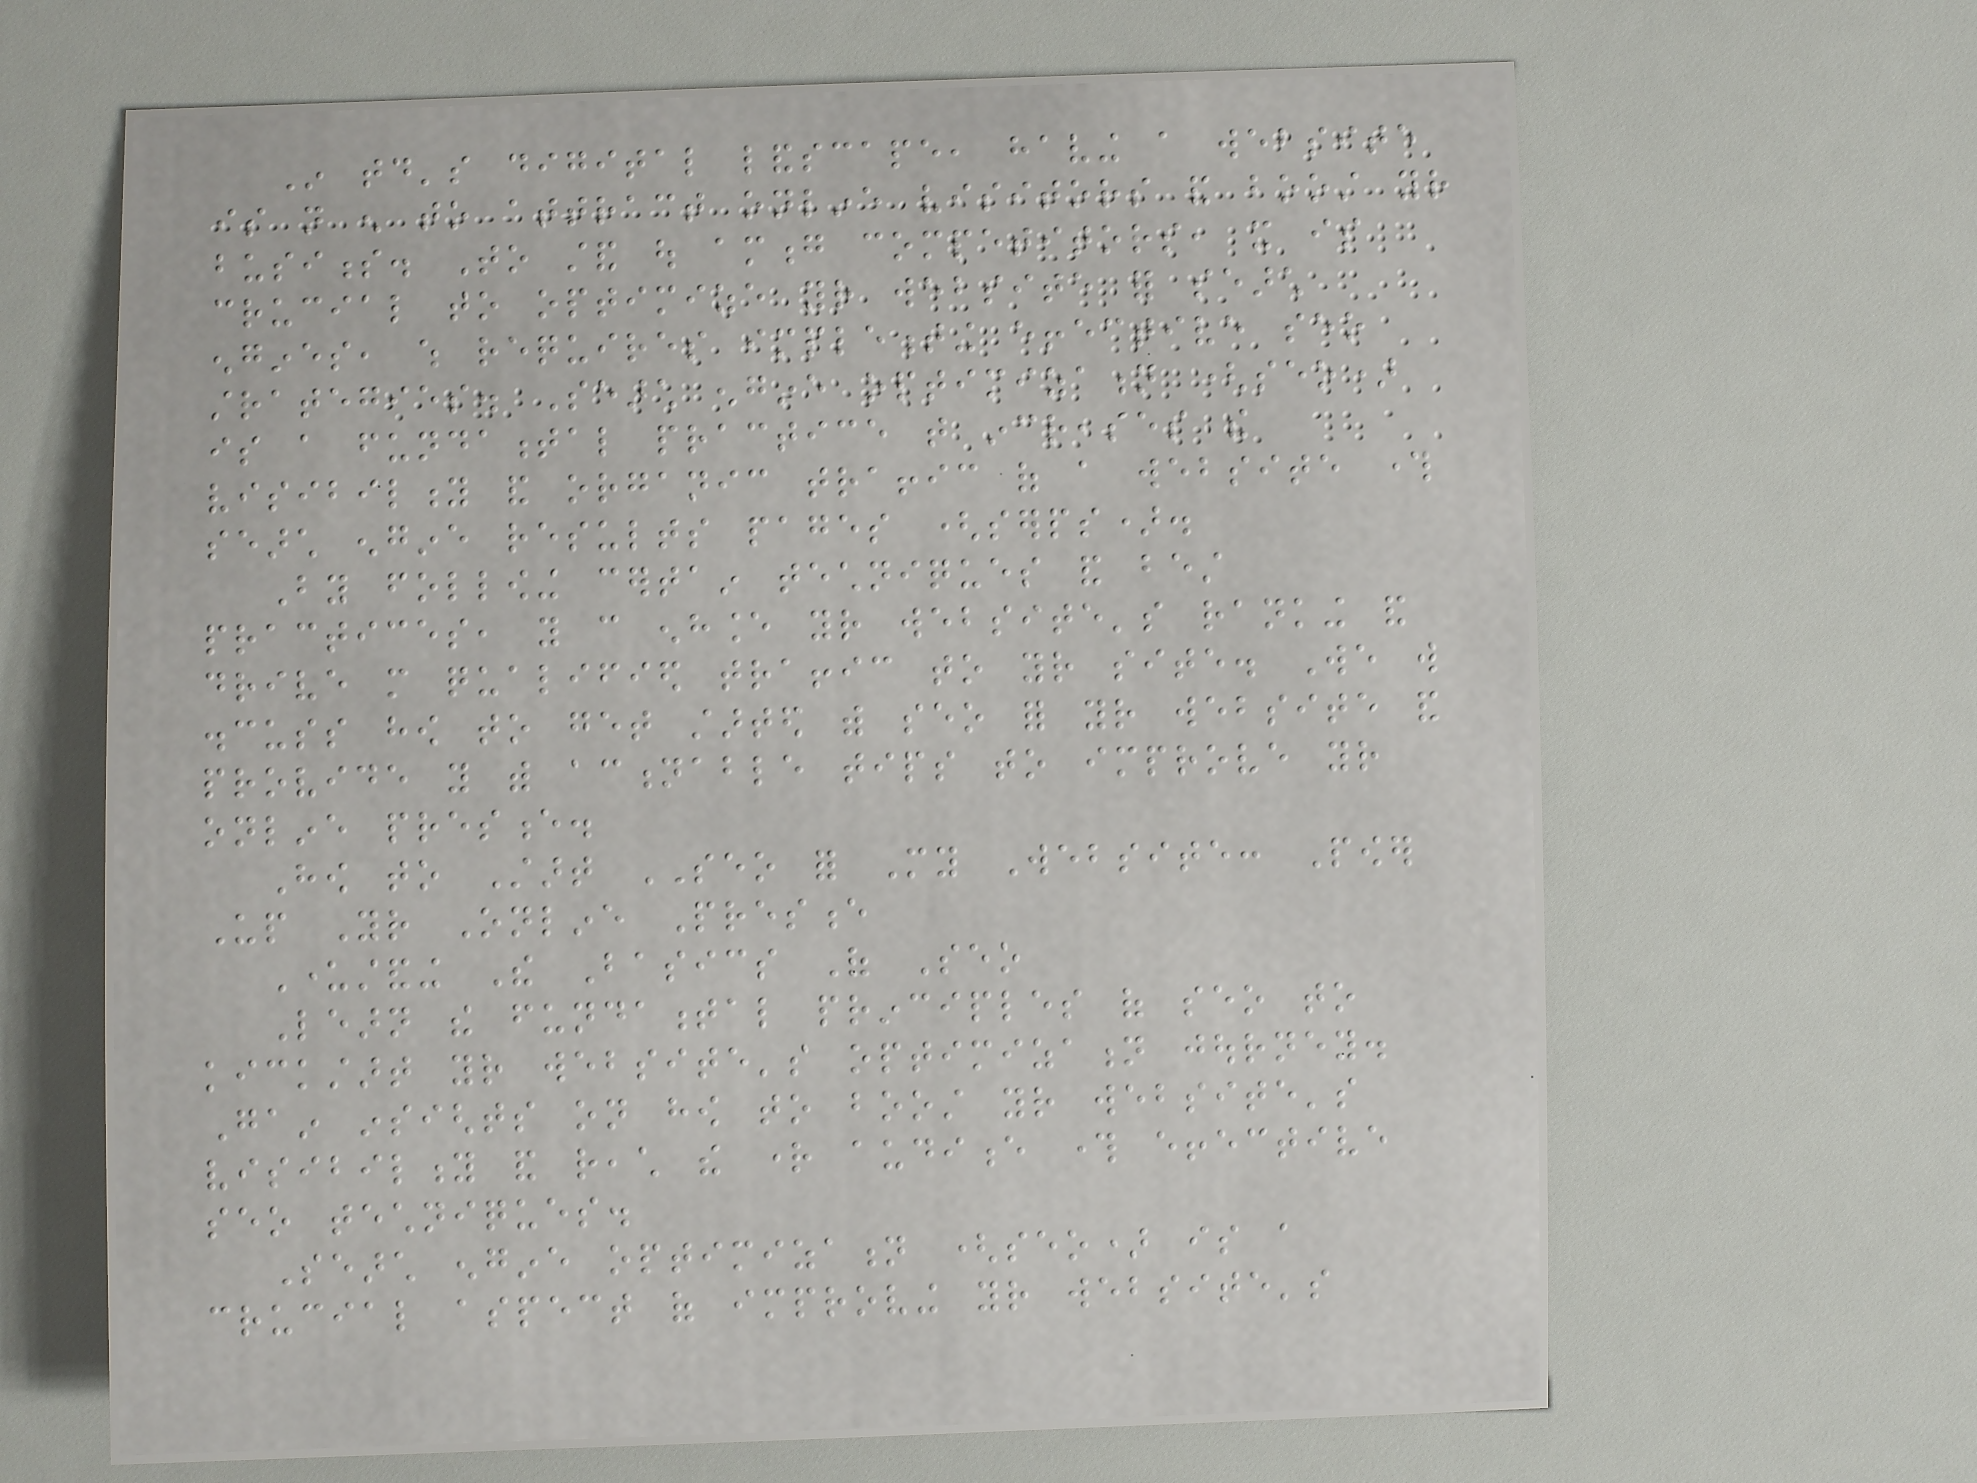In today's digital landscape, having a website
is not enough to attract online visitors and boost your
business. To stand out among competitors, it is
crucial to optimize your website for search
engines, which requires implementing effective seo
strategies. Search engine optimization (seo)
is a fundamental practice that increases the
visibility and organic traffic of a website through
search engine results pages (serps).
By following certain techniques and best
practices, you can enhance your website's ranking and
drive more qualified traffic to your site. We will
discuss how to get started with seo for your website and
provide you with actionable tips to improve your
online presence.
How to Start SEO for My Website: Power
Up Your Online Presence
Understanding The Basics Of Seo
Learn the fundamental principles of seo to
kickstart your website's optimization journey.
Gain insights on how to boost your website's
visibility and reach the right audience through effective
seo techniques.
Search engine optimization (seo) is a
crucial aspect of improving your website's
